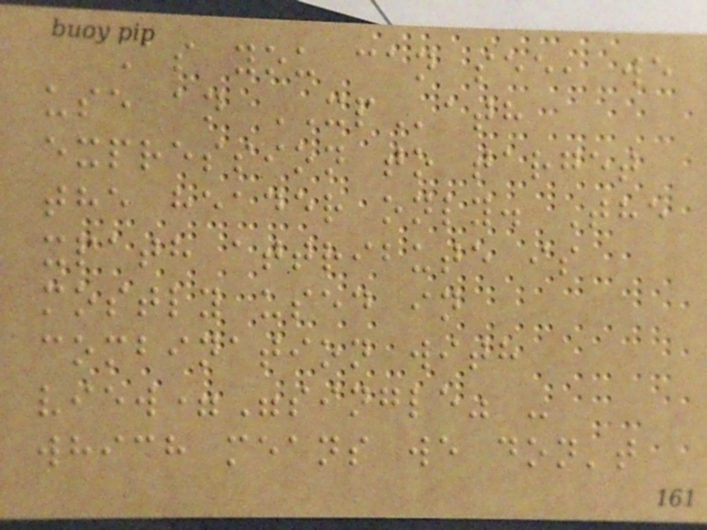As you can see, we
use an XPath
expression to target
the header only. The
xpath attribute is
mostly used in
combination with
view="single" -
which means we don't
